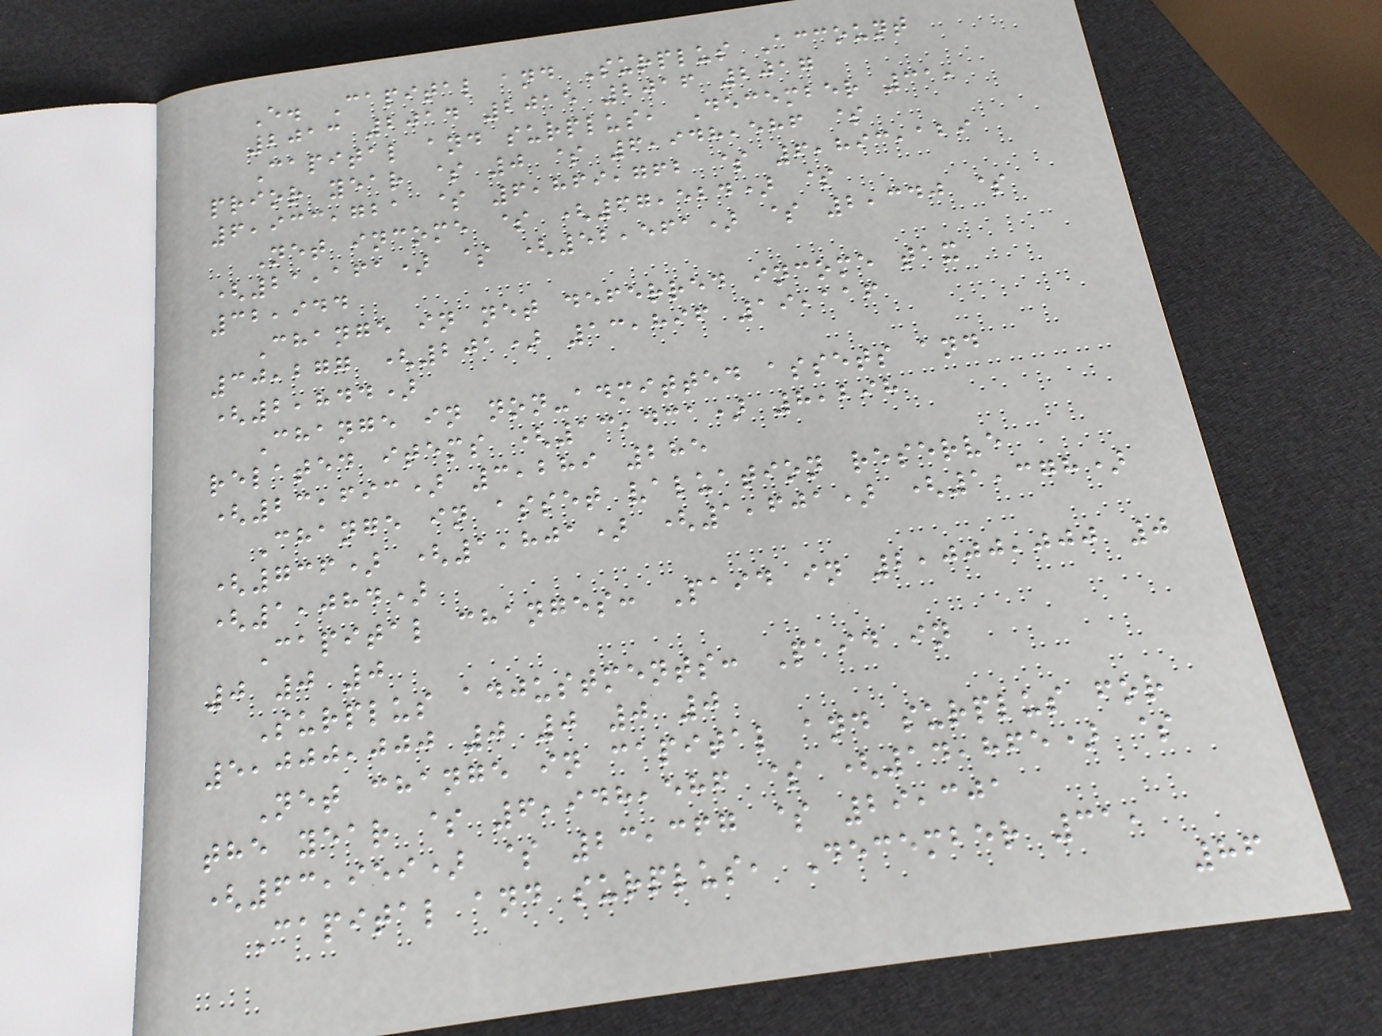E. Capital and Surplus Account
2013 2014 2015 2016 2017
Capital and surplus, December 31,
prior year $ 0 $ 6,948,586 $
6,933,721 $ 6,869,762 $ 6,893,129
Net income $ (67,524) $
(21,161) $ (52,561) $ 2,340 $
32,944
Change in net deferred income tax
30,277 (201) 13,896 19,116
(2,844)
Change in non-admitted assets and
related items (13,431) 8,298
(23,693) 3,289 285
Change in asset valuation reserve
(736) (1,801) (1,601) (1,378)
(1,084)
Capital changes: Paid in 2,000,000 0
0 0 0
Surplus adjustments: Paid in
5,000,000 0 0 0 0
Net change in capital and surplus for
the year $ 6,948,586 $ (14,865) $
(63,959) $ 23,367 $ 29,301
Capital and surplus, December 31,
86
